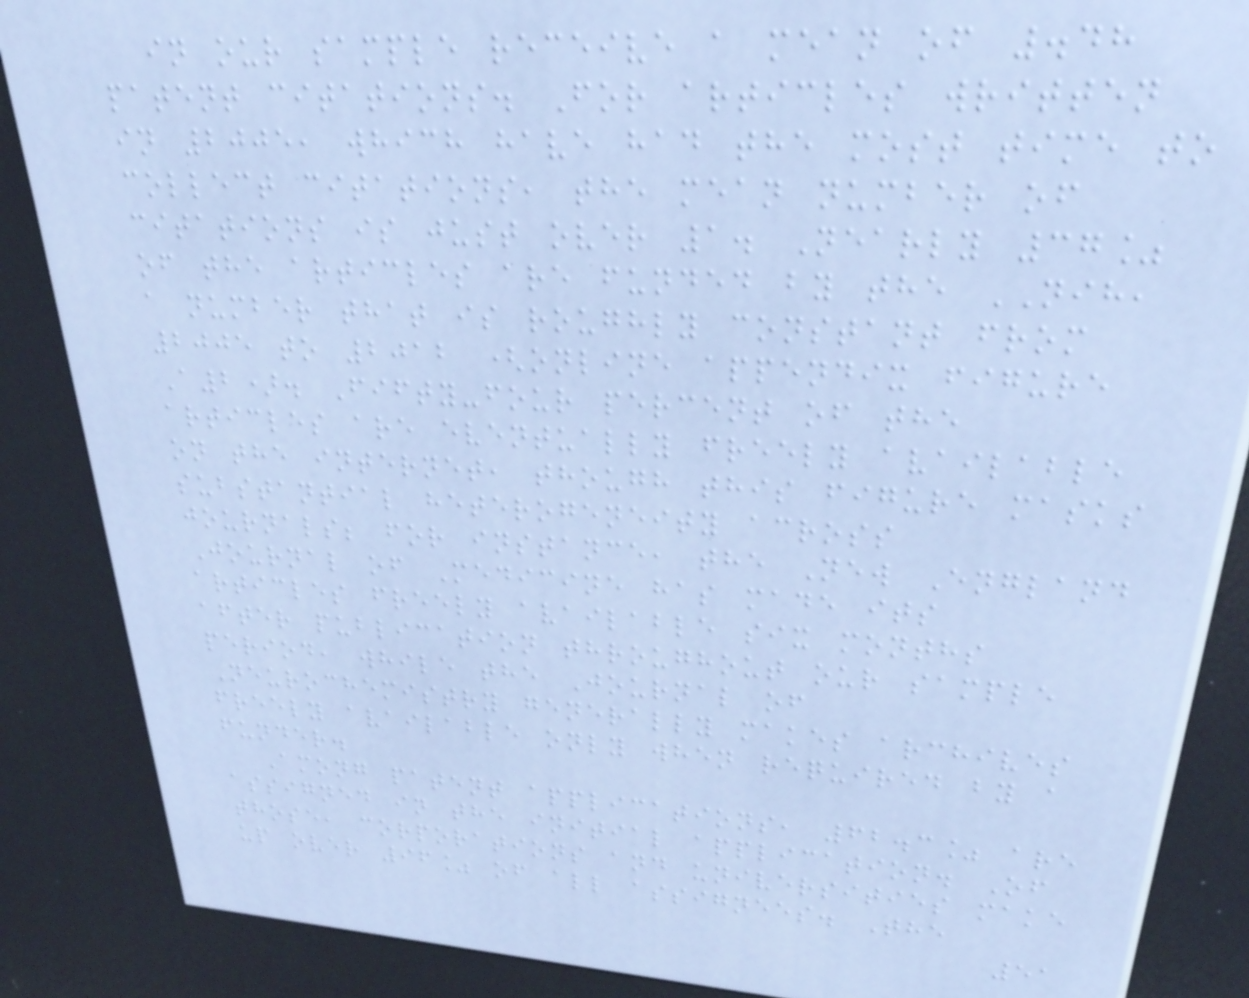in our sample receive a mean of .48
patent citations. For articles written
in 2005, which have had the most time to
collect citations, the mean number of
citations is just over 1. Nearly 37%
of the articles are funded by the NIH,
a number that is roughly constant from
2005 to 2012 (online appendix figure
A2). Fifty-four percent of the
articles are eventually freely available
on the internet, though this figure masks
substantial heterogeneity across
journals; for instance, the New England
Journal of Medicine has made its
articles freely available six months
after publication throughout our sample
period, while the Journal of
Neurochemistry generally makes archives
freely available only when required by a
funder.
Among patent applications, 62.3% are
assigned in the initial application. Of
those, corporations and universities make
up over 96% of all assignees. The
51
